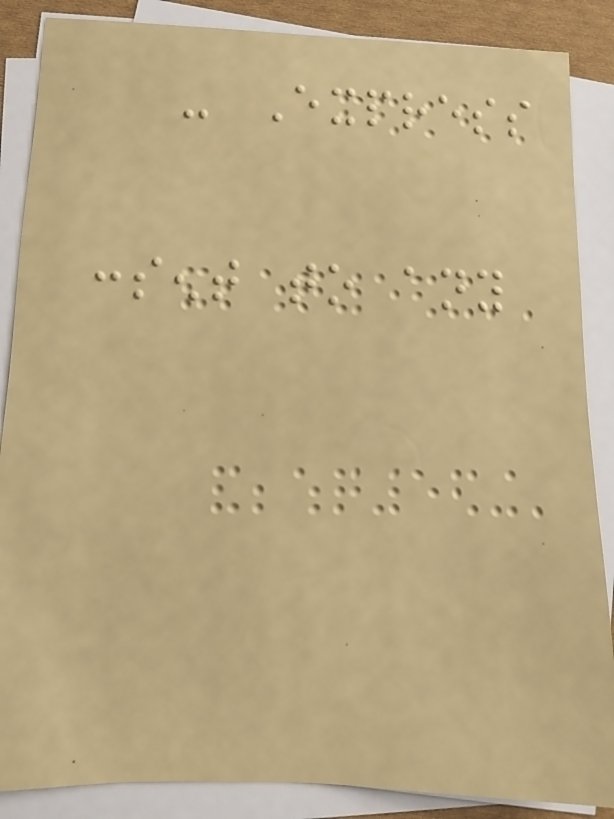- Express
consent to any
